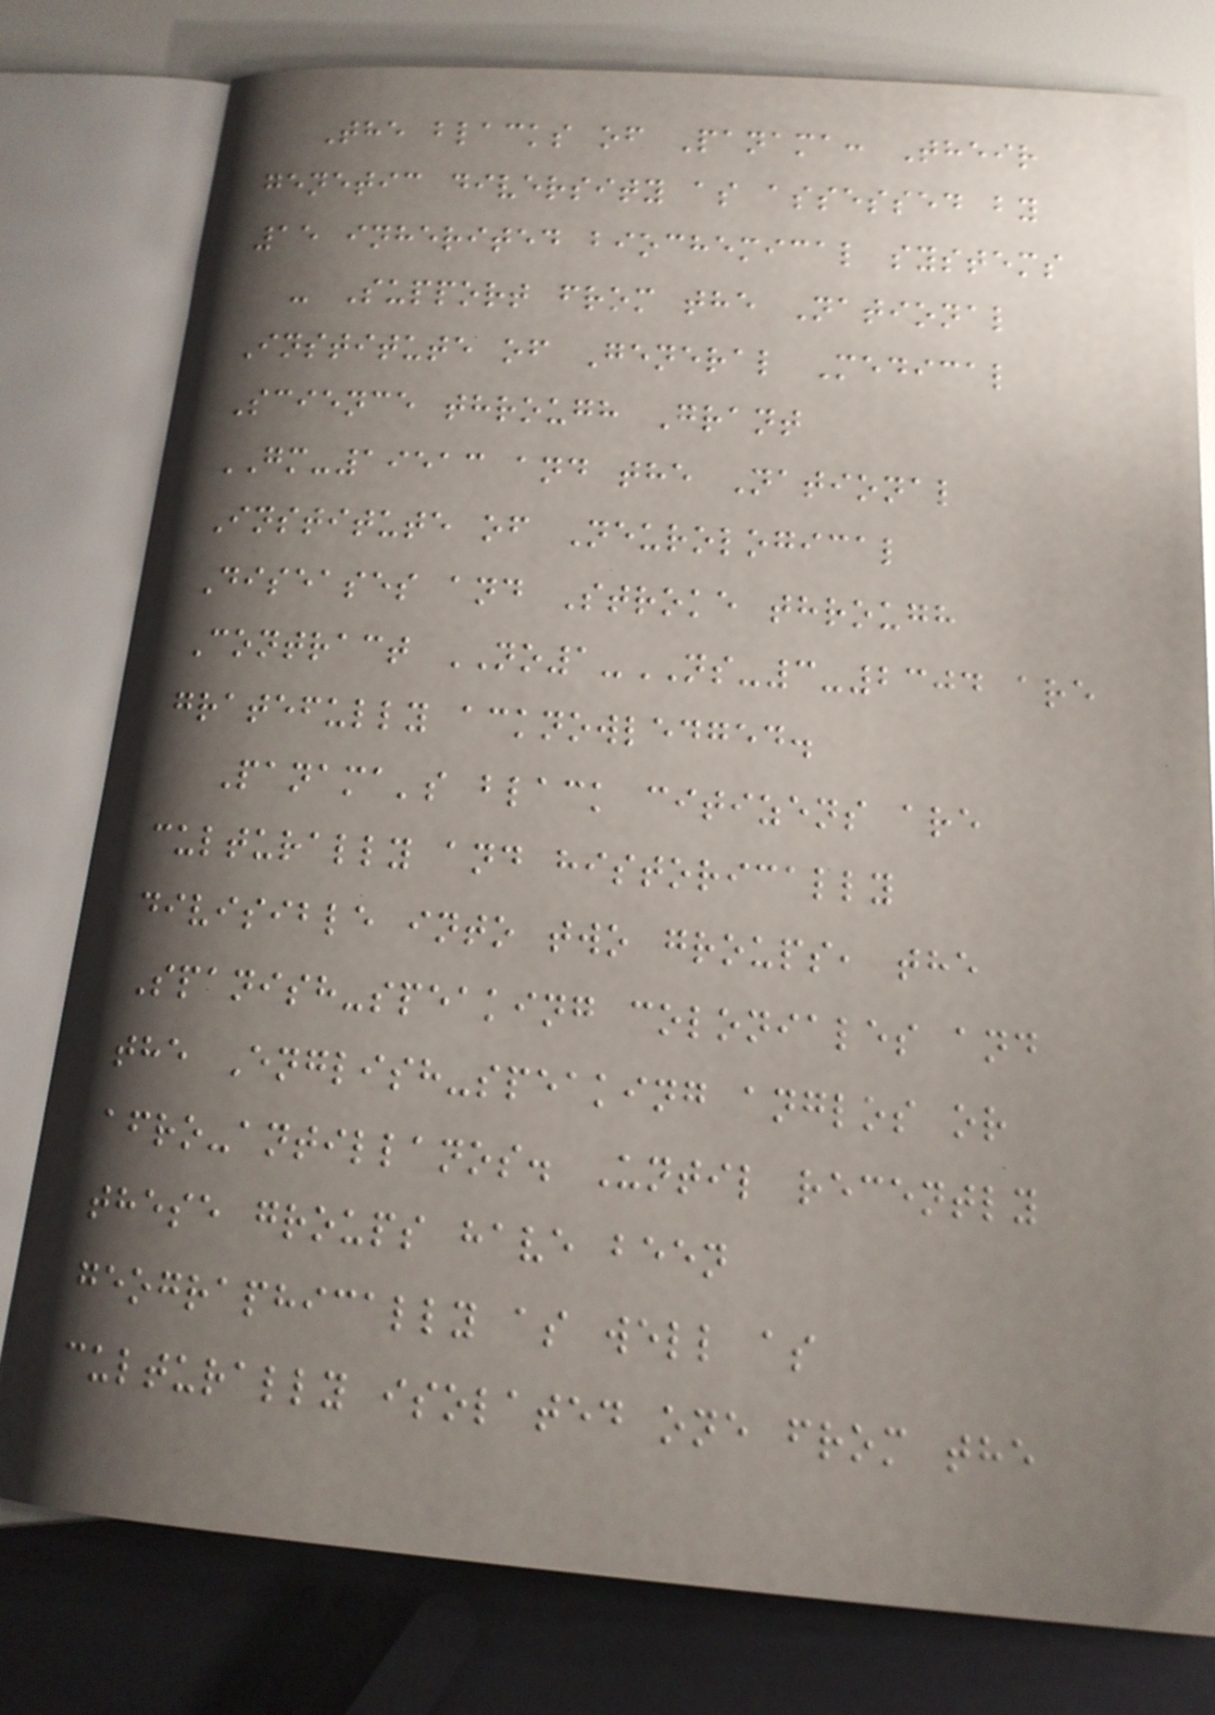The blacks of Panama: Their
genetic diversity as assessed by
15 inherited biochemical systems
- Support from the National
Institute of General Medical
Science through Grant
GM-19513 and the National
Institute of Neurological
Diseases and Stroke through
Contract NO1-NS-3-2304 are
gratefully acknowledged.
Panama's black citizens are
culturally and historically
divisible into two groups, the
Spanish-speaking coloniales and
the English-speaking anglos or
afro-antillanos. Until recently
these groups have been
geographically as well as
culturally isolated one from the
